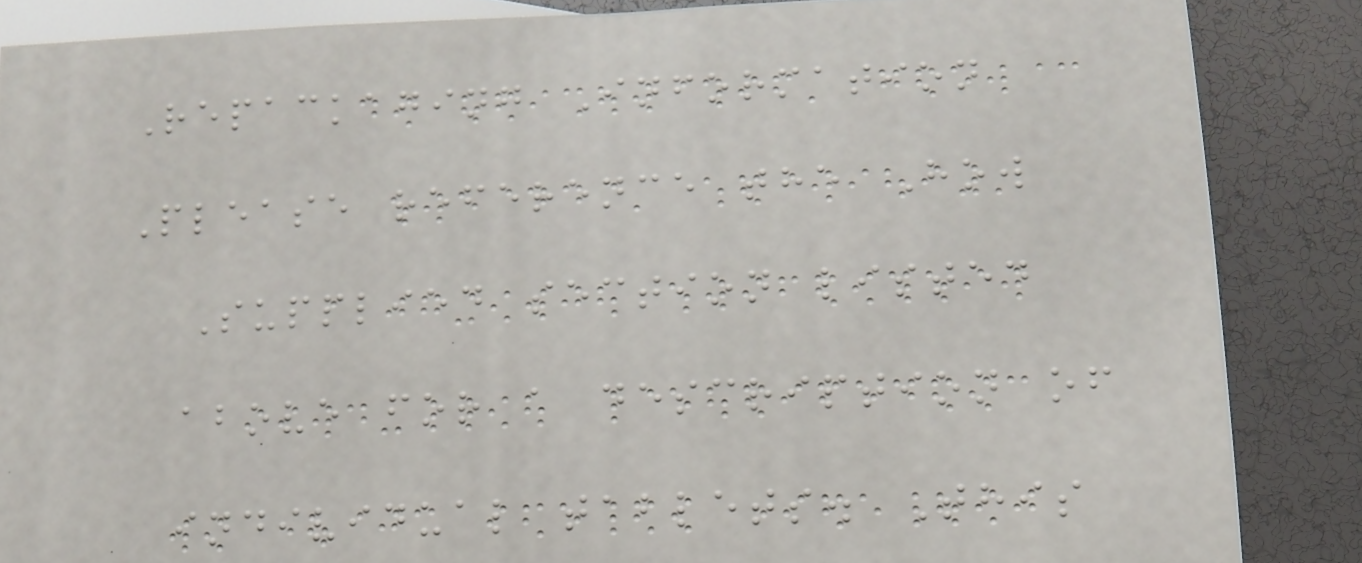Repackaging Information
Please reference the How
Supplied section listed
above for a description of
individual tablets. This
